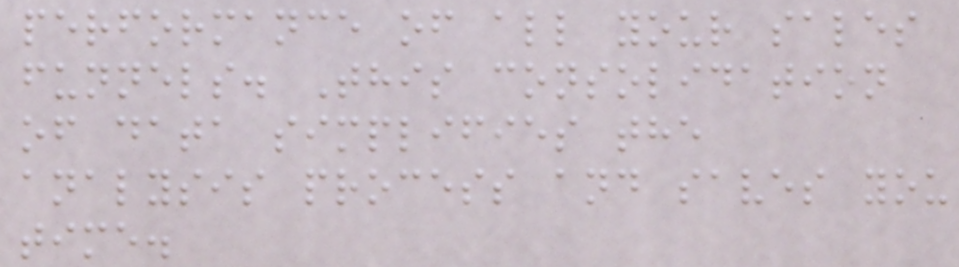performance of all your sales
funnels. This consolidation
of data simplifies the
analysis process and saves you
time.
